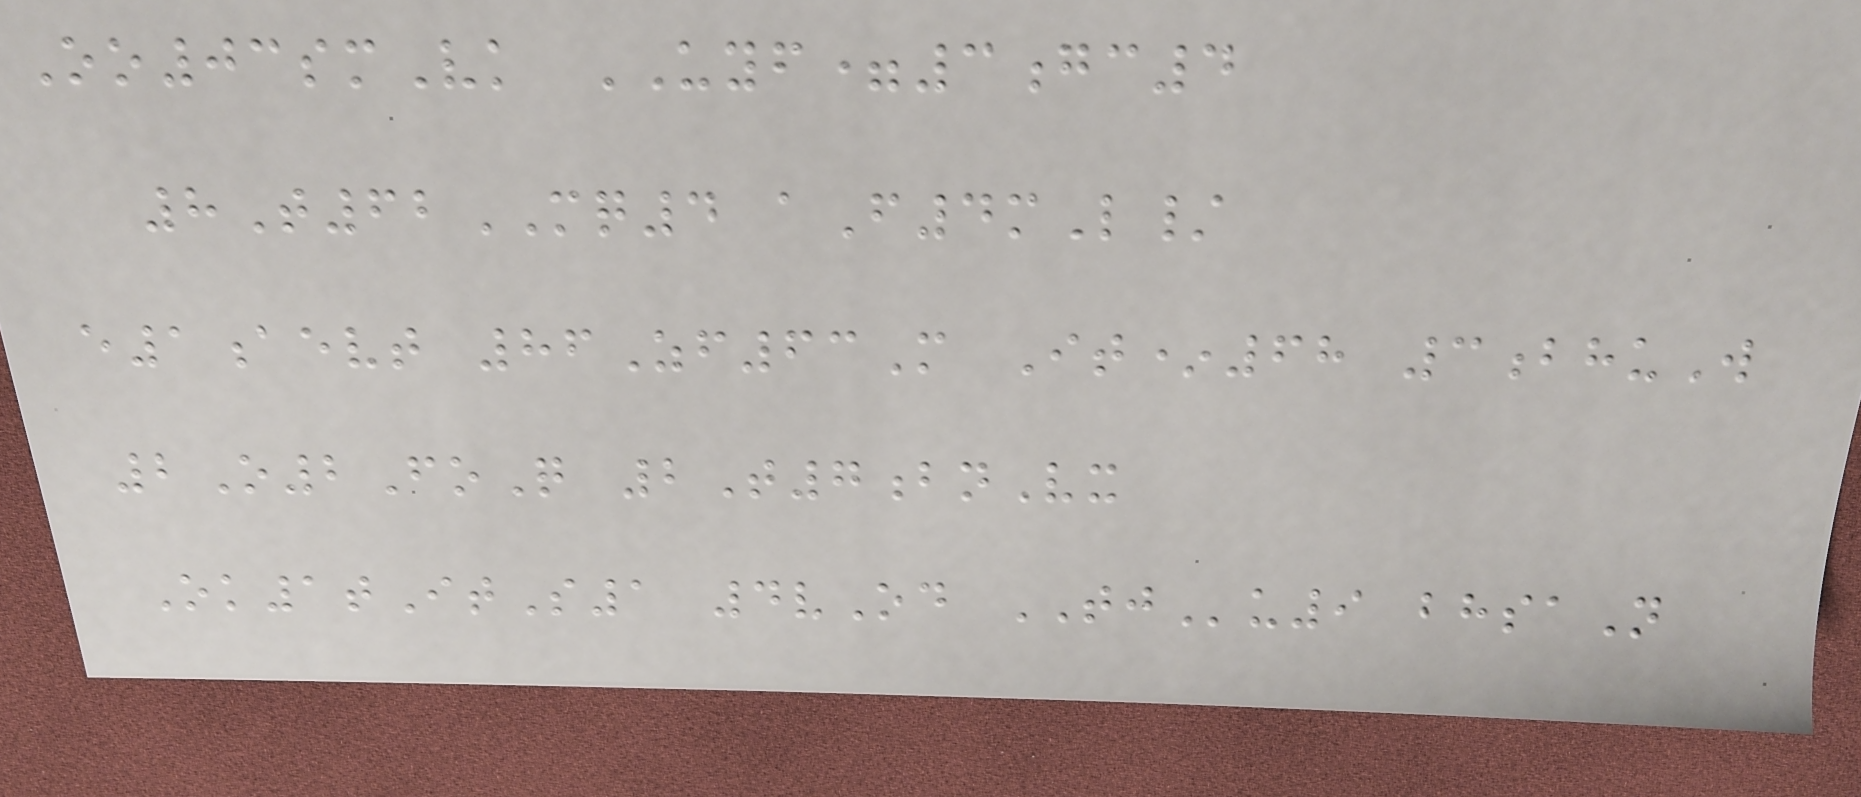Oo03smVk UYF=3gc4
8T62MQ4 aF4mL/
e1aevt 86Zf63M It*68 3bhuW
2O2FoQ 2T7bnVx
Ok1tItS1 4vOd TJu9 bhsaN
